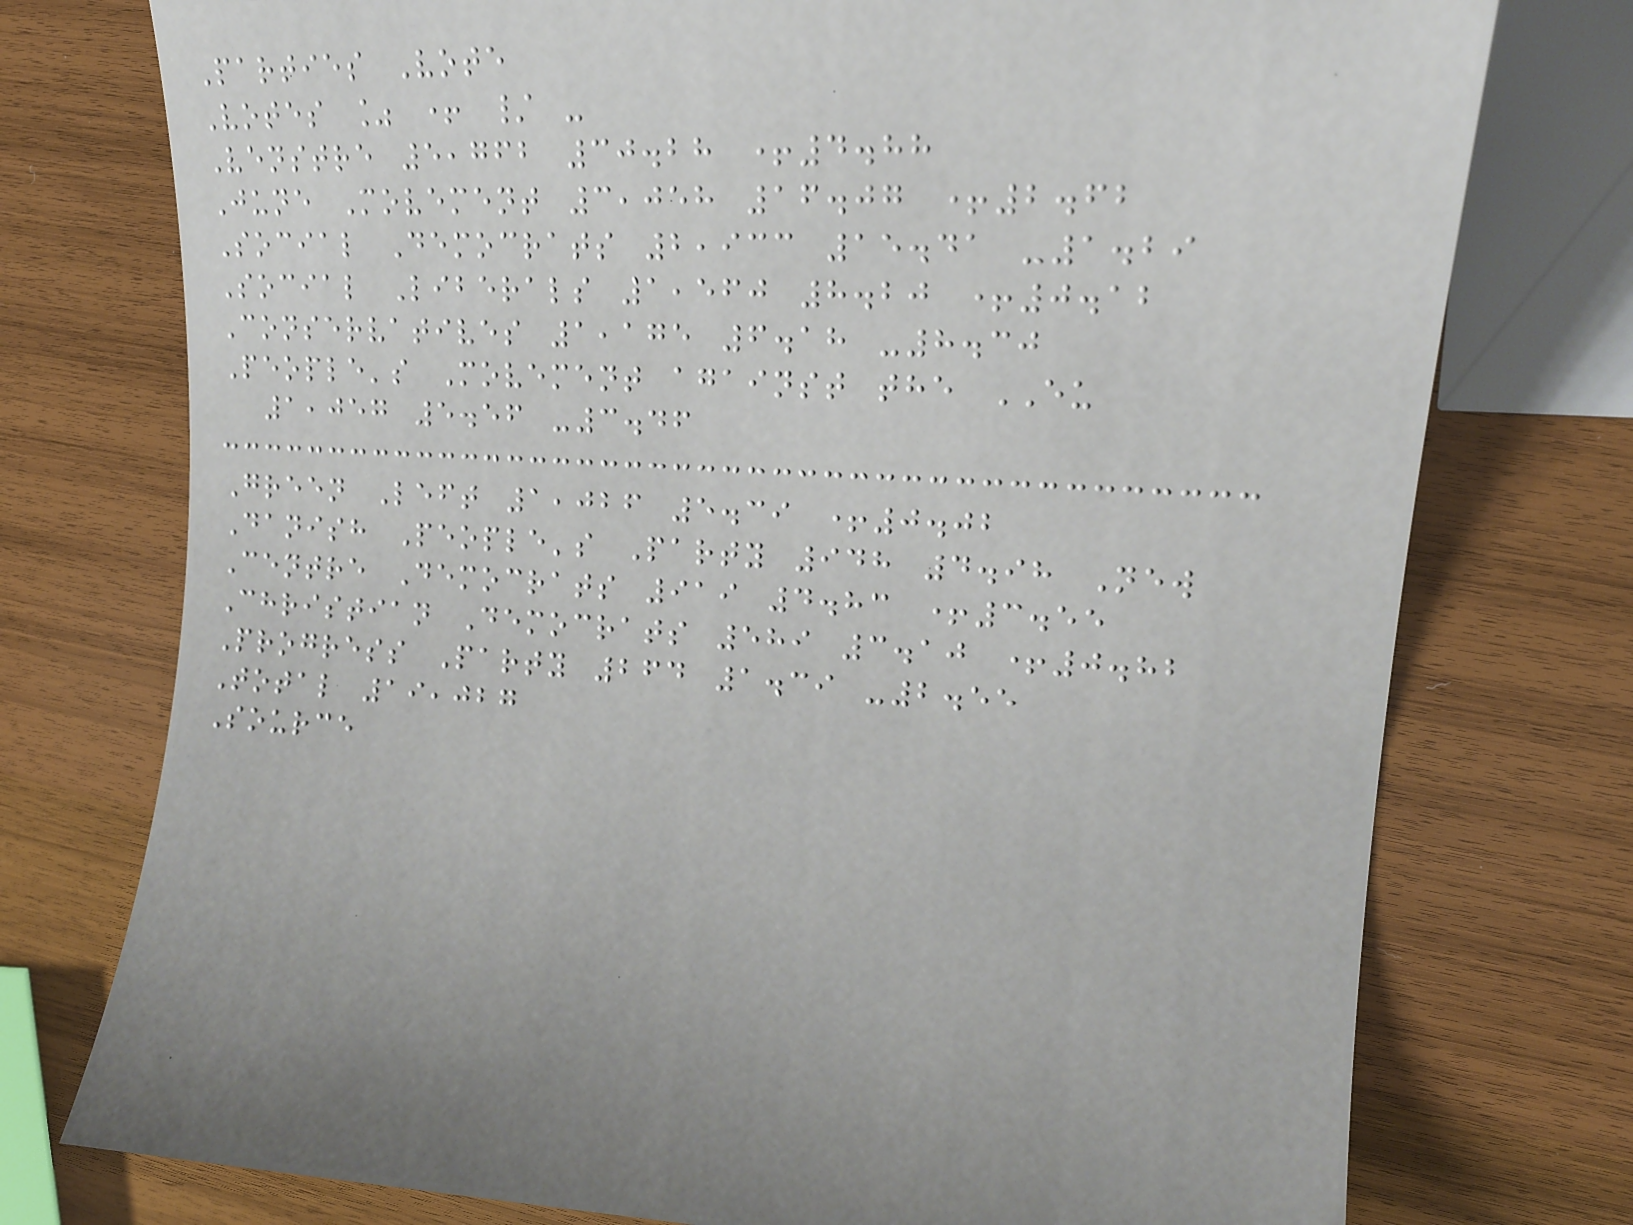Parties Vote
Votes % + / -
Venstre 5,762 30.28 +4.88
June Movement 3,058 16.07 +2.62
Social Democrats 2,933 15.41 -1.29
Social Liberals 1,560 8.20 +0.12
Conservatives 1,175 6.18 -8.30
People's Movement against the EU
1,057 5.56 -3.46
Green Left 1,026 5.39 +0.02
Danish People's Party 948 4.98 New
Centre Democrats 919 4.83 +3.55
Christian Democrats 589 3.10 +0.82
Progress Party 264 1.39 -2.55
Total 19,027
Source
